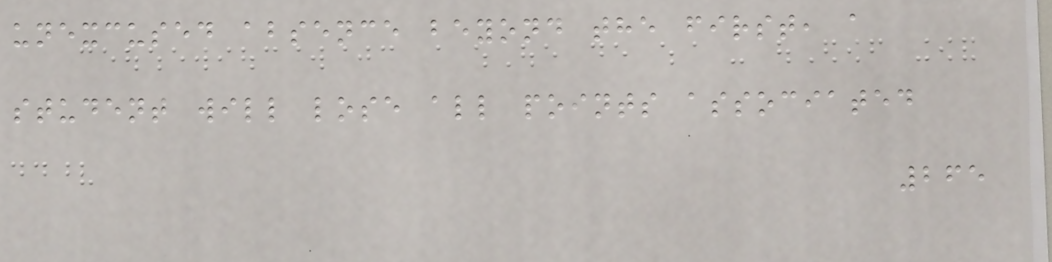unexcused absence beyond the first, a
student will lose all points associated
265
